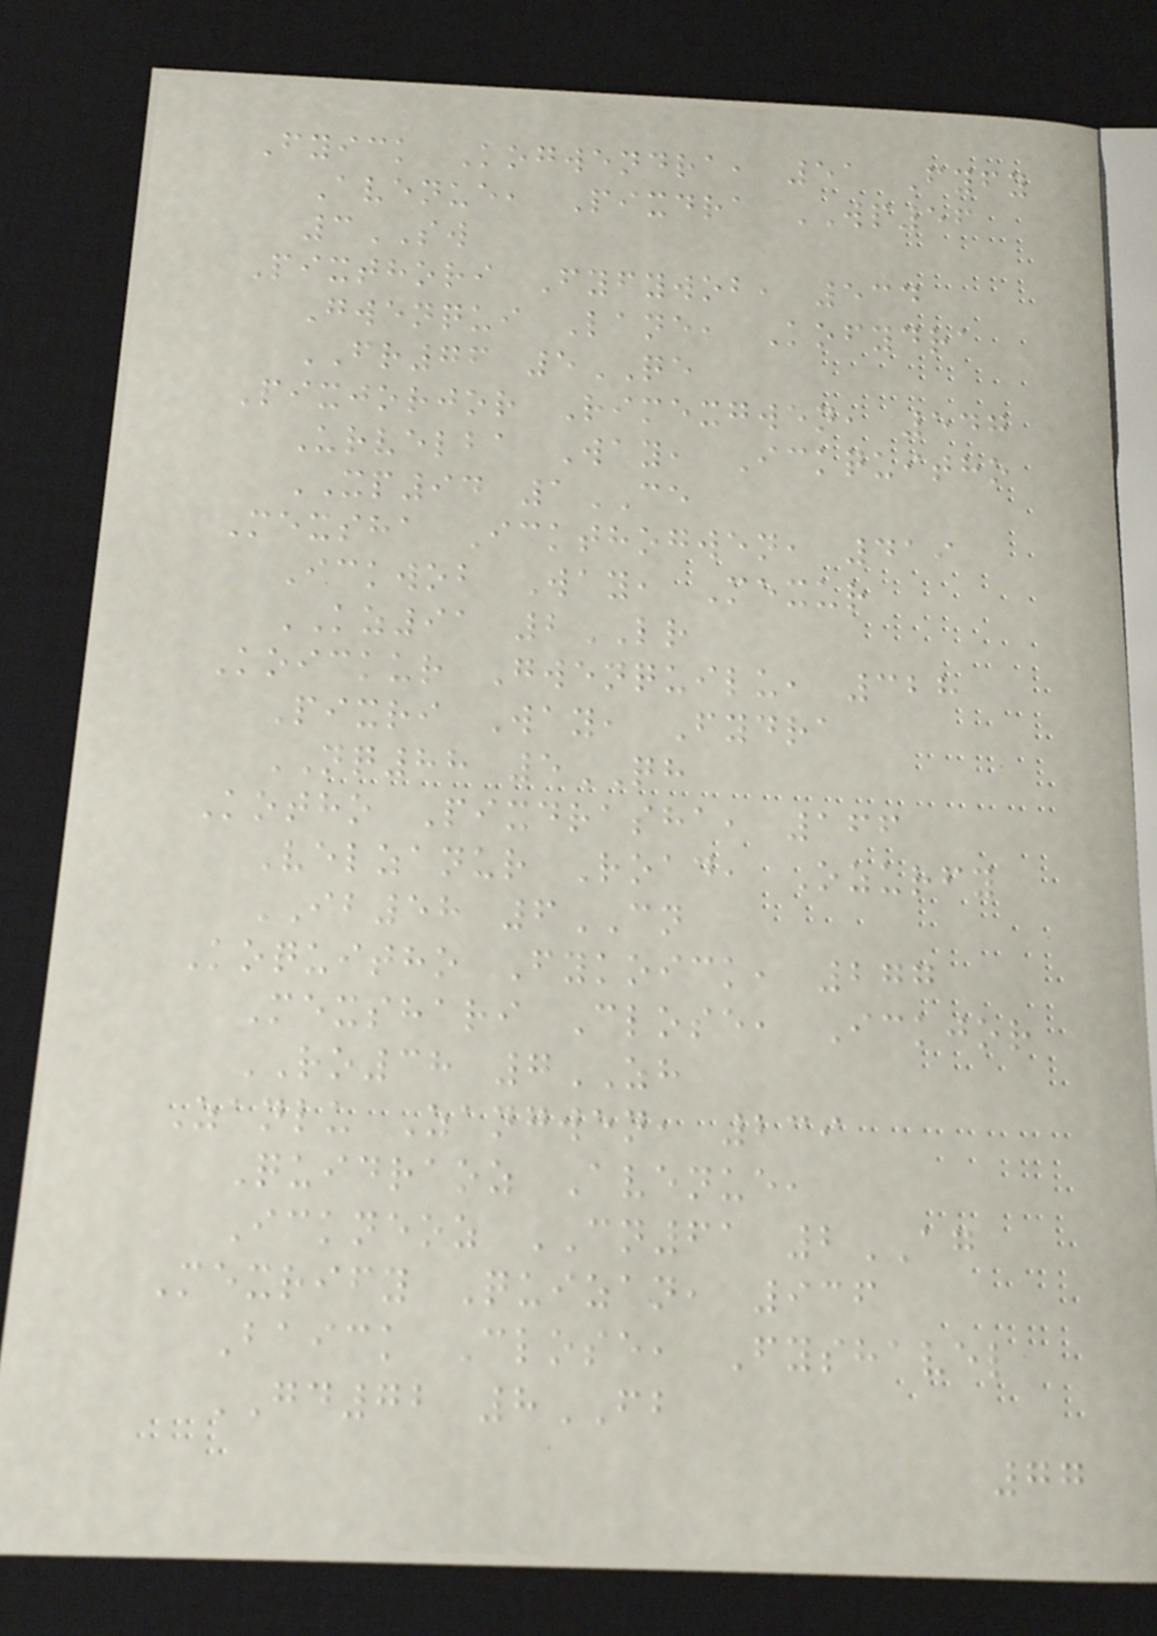Fyick Kogwendra, 51 Fyfy
Avenue, Pixdra WP56
3SW
Pixthori Fyfywob, 534
Gwenqui Lane, Kofydra
FR76 5QE
Pixjorjor Rimexgwen, 547
Urvelba Way, Ickquitho
XP94 1CE
Mexsha Ickthogwen, 419
Ickwob Way, Mexur
KZ91 2LR
Koickur Gwenquilu, 328
Pixri Way, Fydra
NQ88 5QH
Kotho Pixdrasha, 166
Velzanur Road, Ozurfy
IB58 6CN
Koquitho Fykoick, 277
Mexshari Close, Ickjor
RO38 7ZH
Zanlu Zangwen, 239
Quidraoz Avenue,
Ickneoz CN61 2AG
Mexrify Quizan, 936
Baick Close, Fyshavel
GD72 8FB
77
